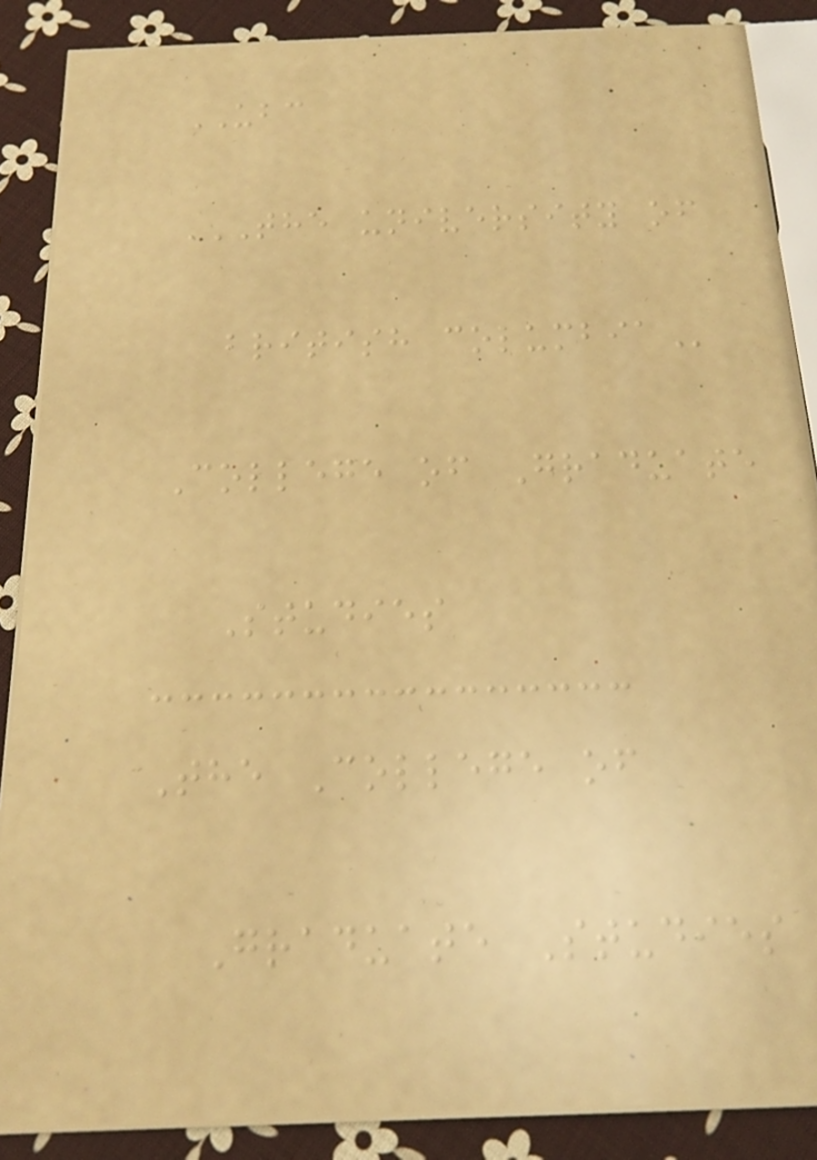UBC
THE UNIVERSITY OF
BRITISH COLUMBIA
College of Graduate
Studies
The College of
Graduate Studies
